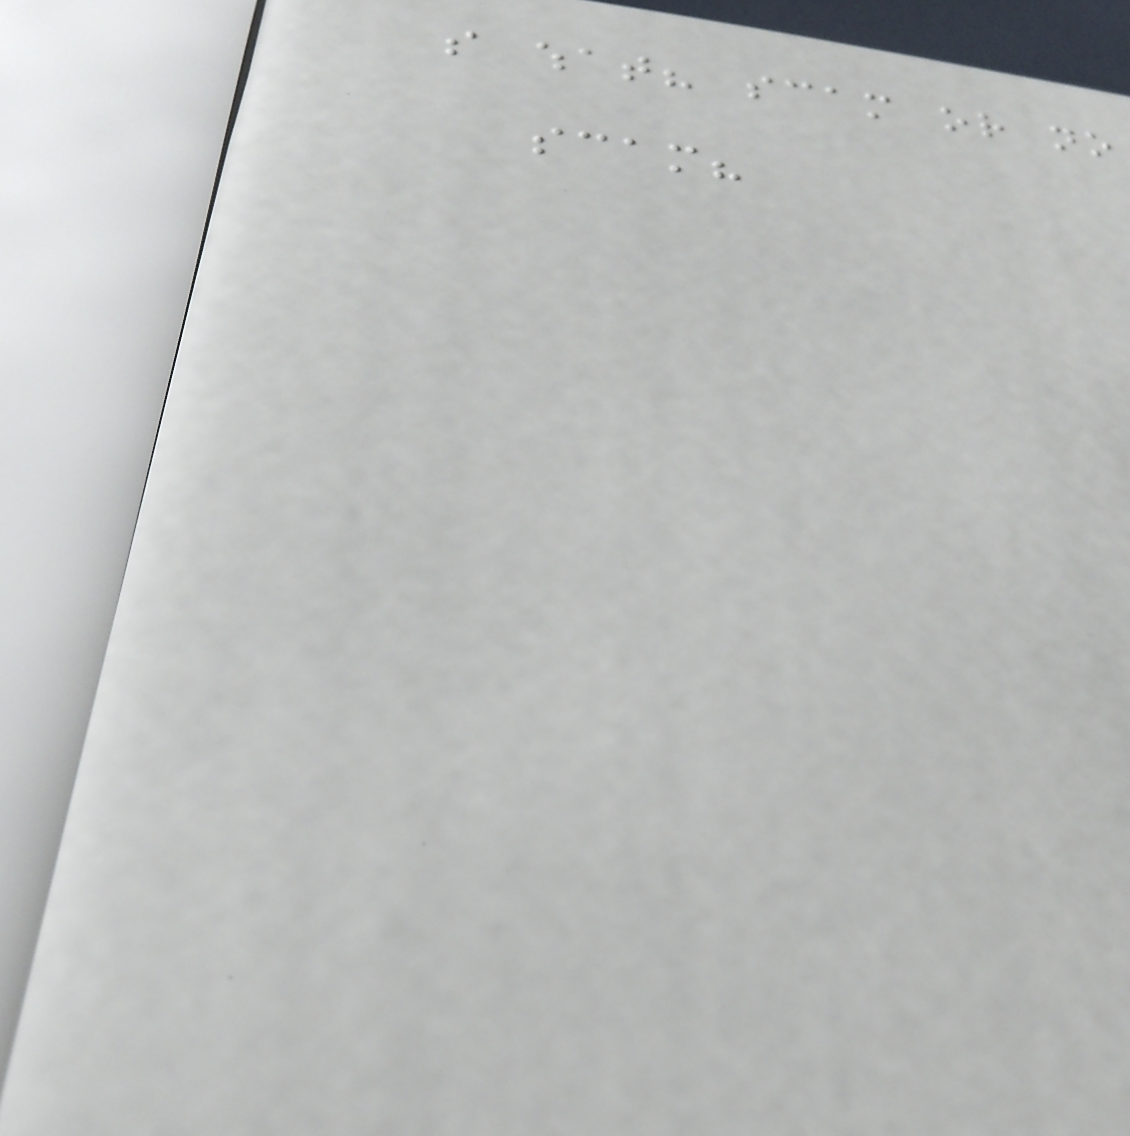so what? scam or no
scam?
